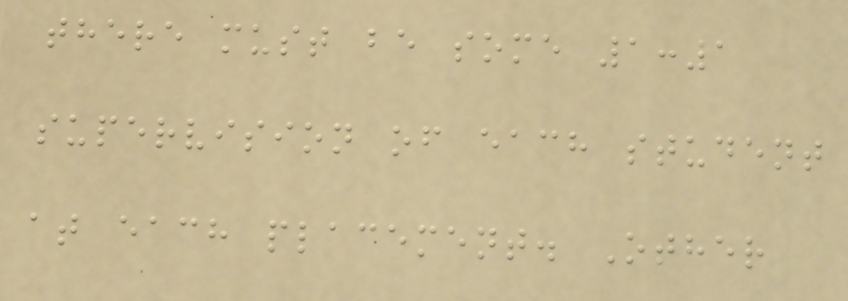there must be some 1:1
supervision of each student
at each placement. Other
